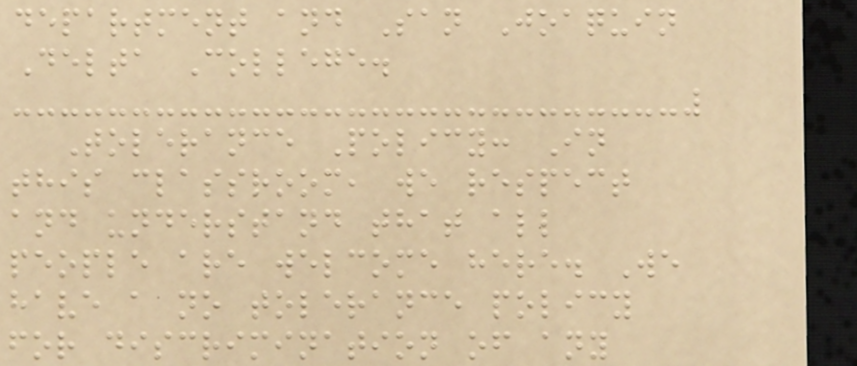department and San Joaquin
Delta College.
Tolerance Policy: In
this classroom, we respect
and understand that all
people are welcome here. We
have a no tolerance policy
for discrimination of any
